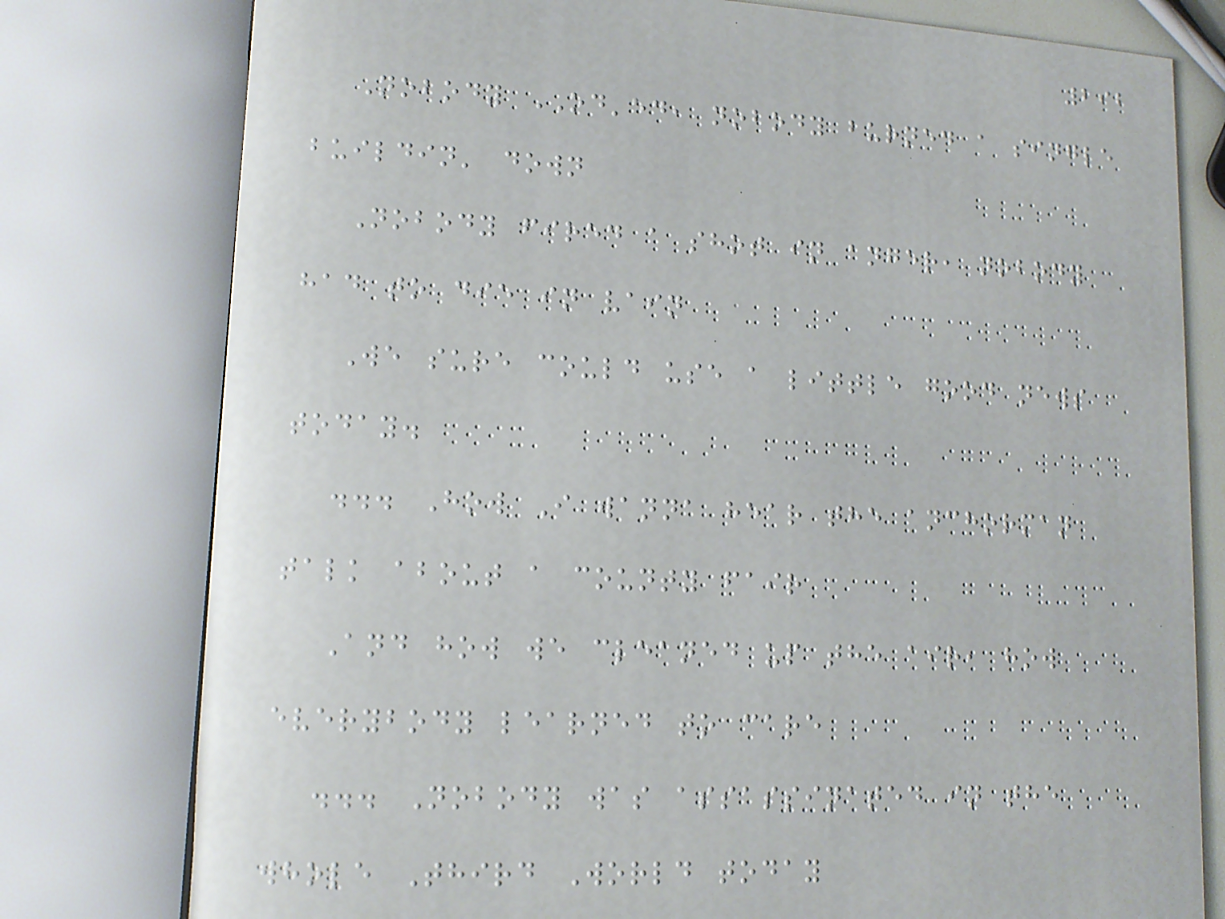292
Nobody OD'ed, nobody burned a single
buildin' down
Nobody fired a shot in anger, nobody
had to die in vain
We sure could use a little good news
today.
... How I wanna hear the anchorman
talk about a county fair
And how we cleaned up the air, how
everybody learned to care
... Nobody was assassinated in the
whole Third World today
